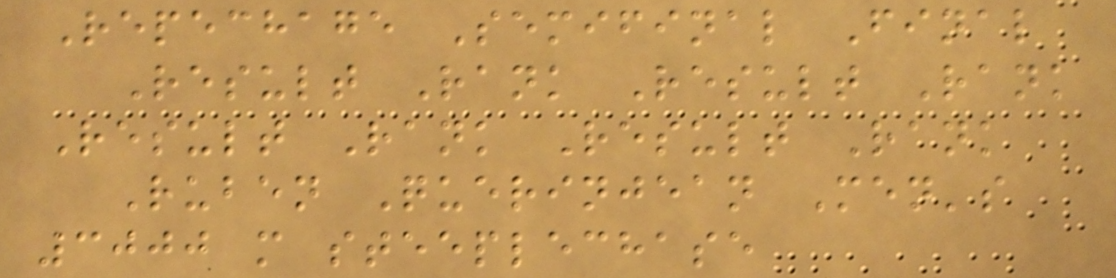Repechage Semifinal Final
Result Rank Result Rank
Result Rank Result Rank
Ruben Querinjean Men's
3000 m steeplechase
